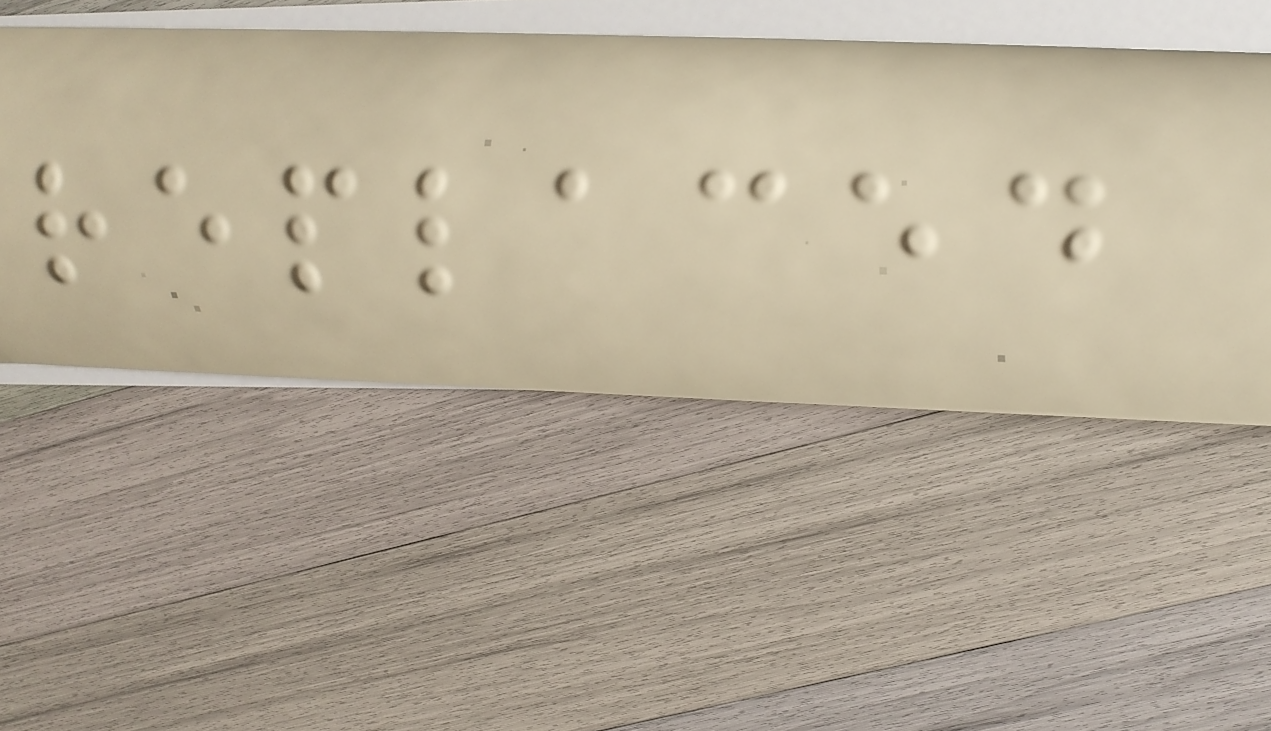replaced
